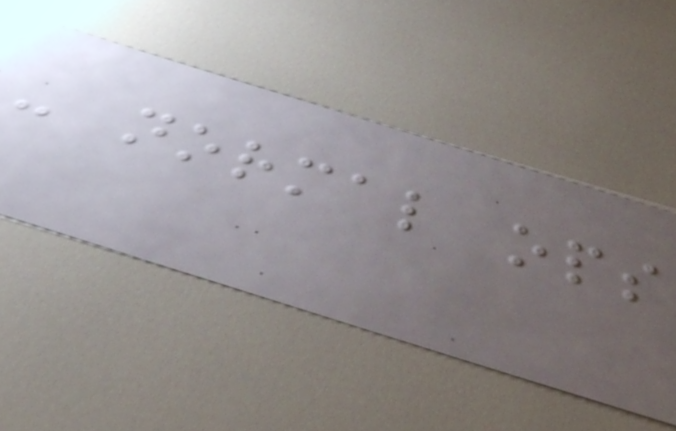- normal ops
